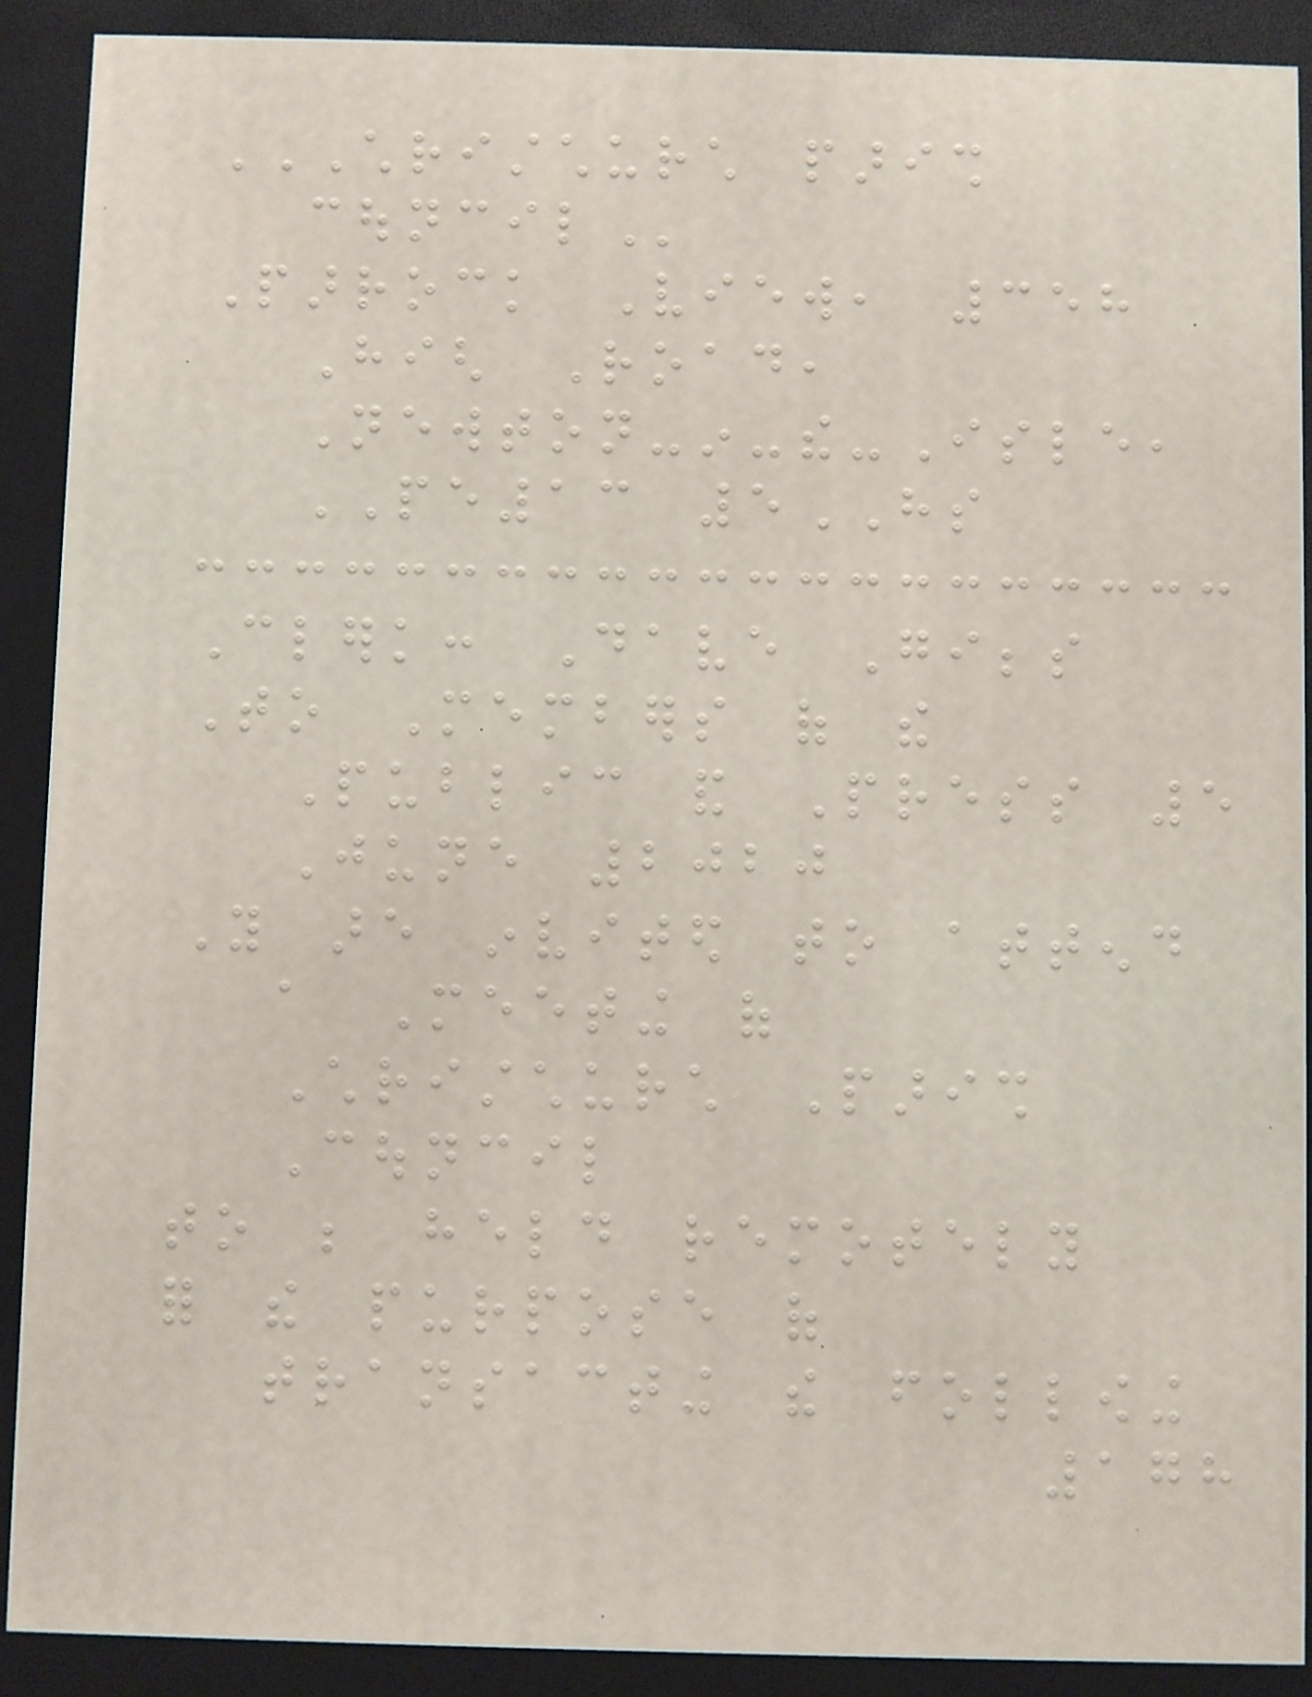CHRISTCHURCH PARISH
COUNCIL
Parrock View, 358
High Road,
Newton-in-the-Isle,
PE13 5HS
Clerk: Dave Gibbs
To Members of the
Public and Press 5
June 2020
You are invited to attend
a Meeting of
Christchurch Parish
Council
to be held remotely
for the purpose of
transacting the following
178
